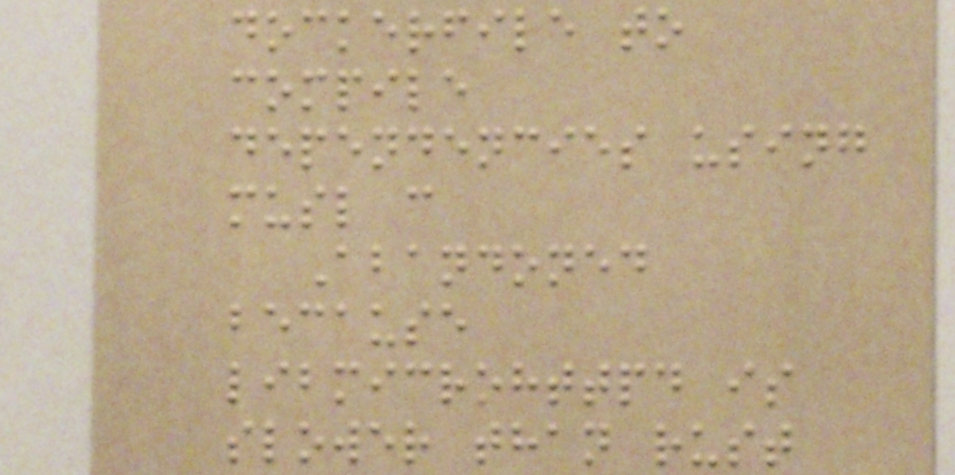dockerfile to
compile
dependencies using
musl c
Abandoned
because
libmicrohttpd is
slower than rust
